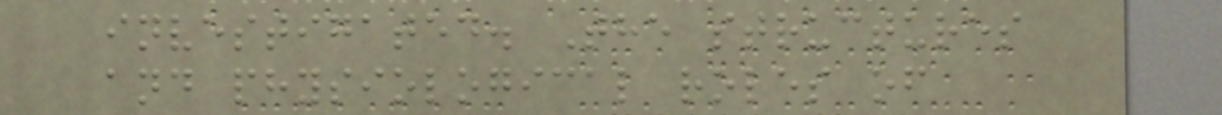investigated. The structures
and physiological roles of
